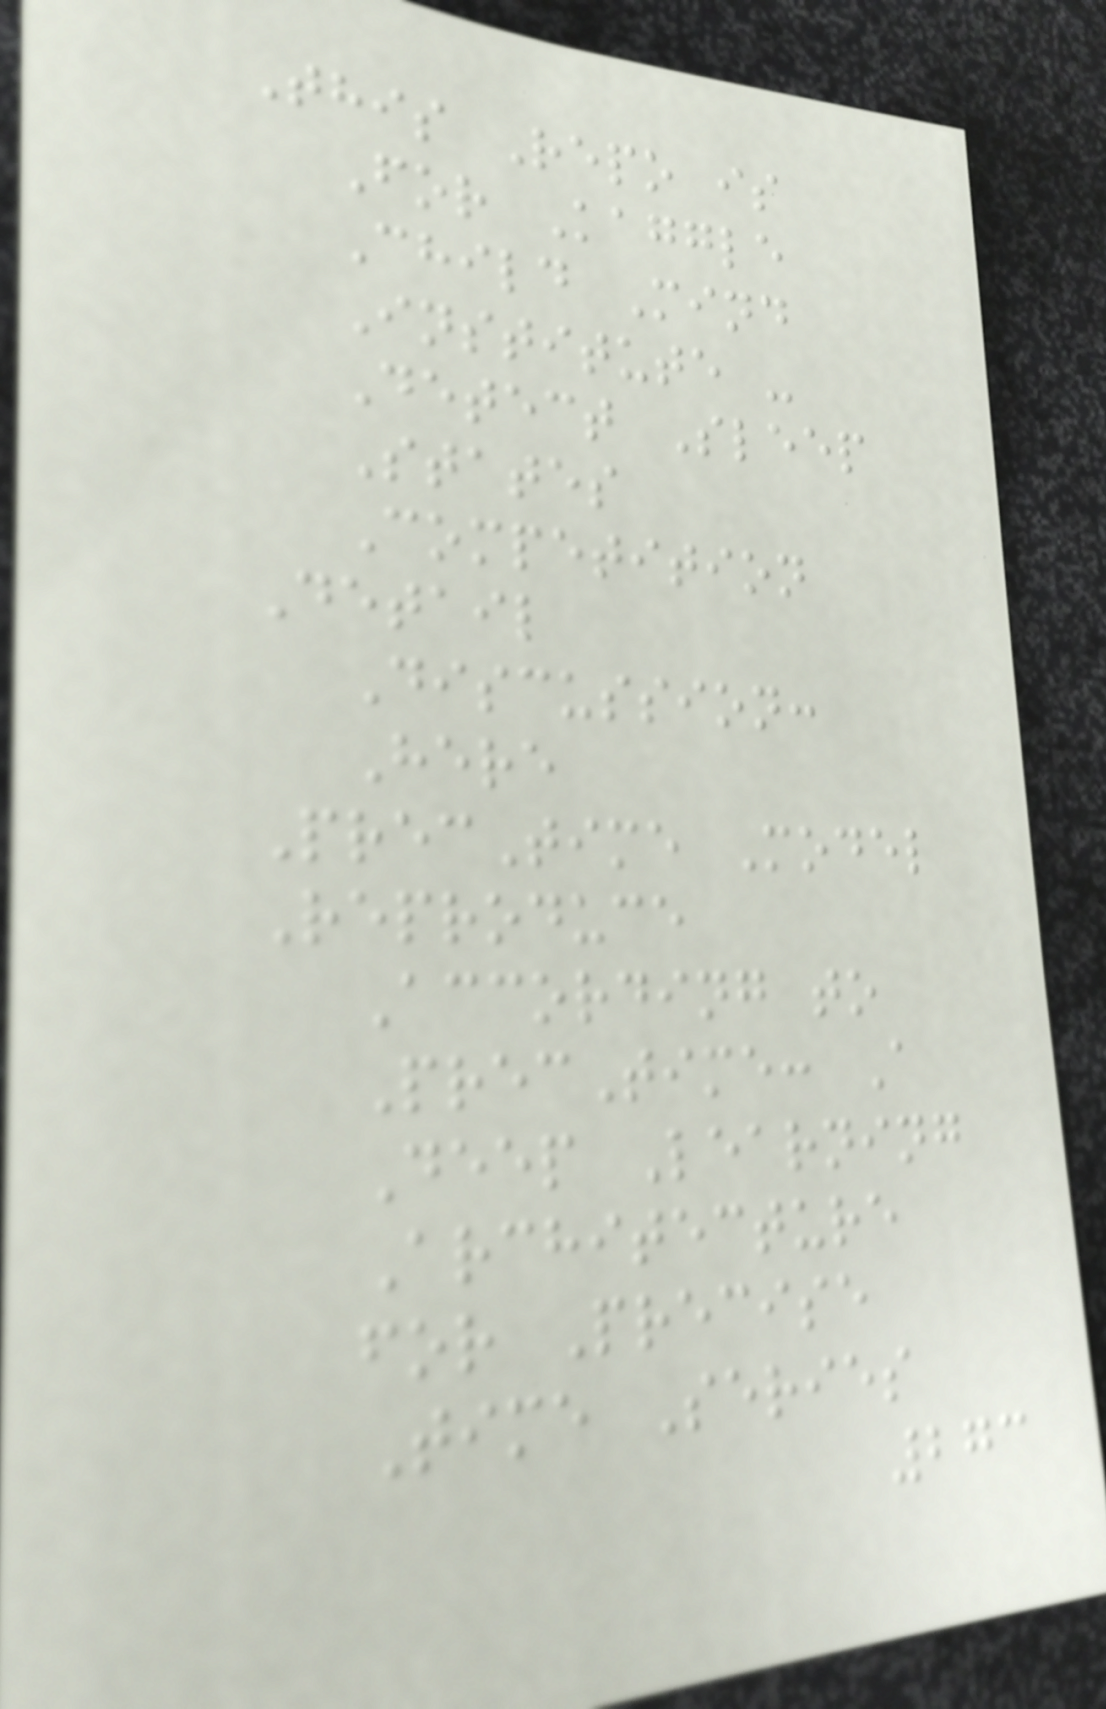This Repo is
For Kaggle
Child Mind
Institute -
Detect Sleep
States
Competition
Detail
Discussion:
Here
PrecTime Model
Reproduce
According to
PrecTime: A
Deep Learning
Architecture
for Precise
Time Series
273
